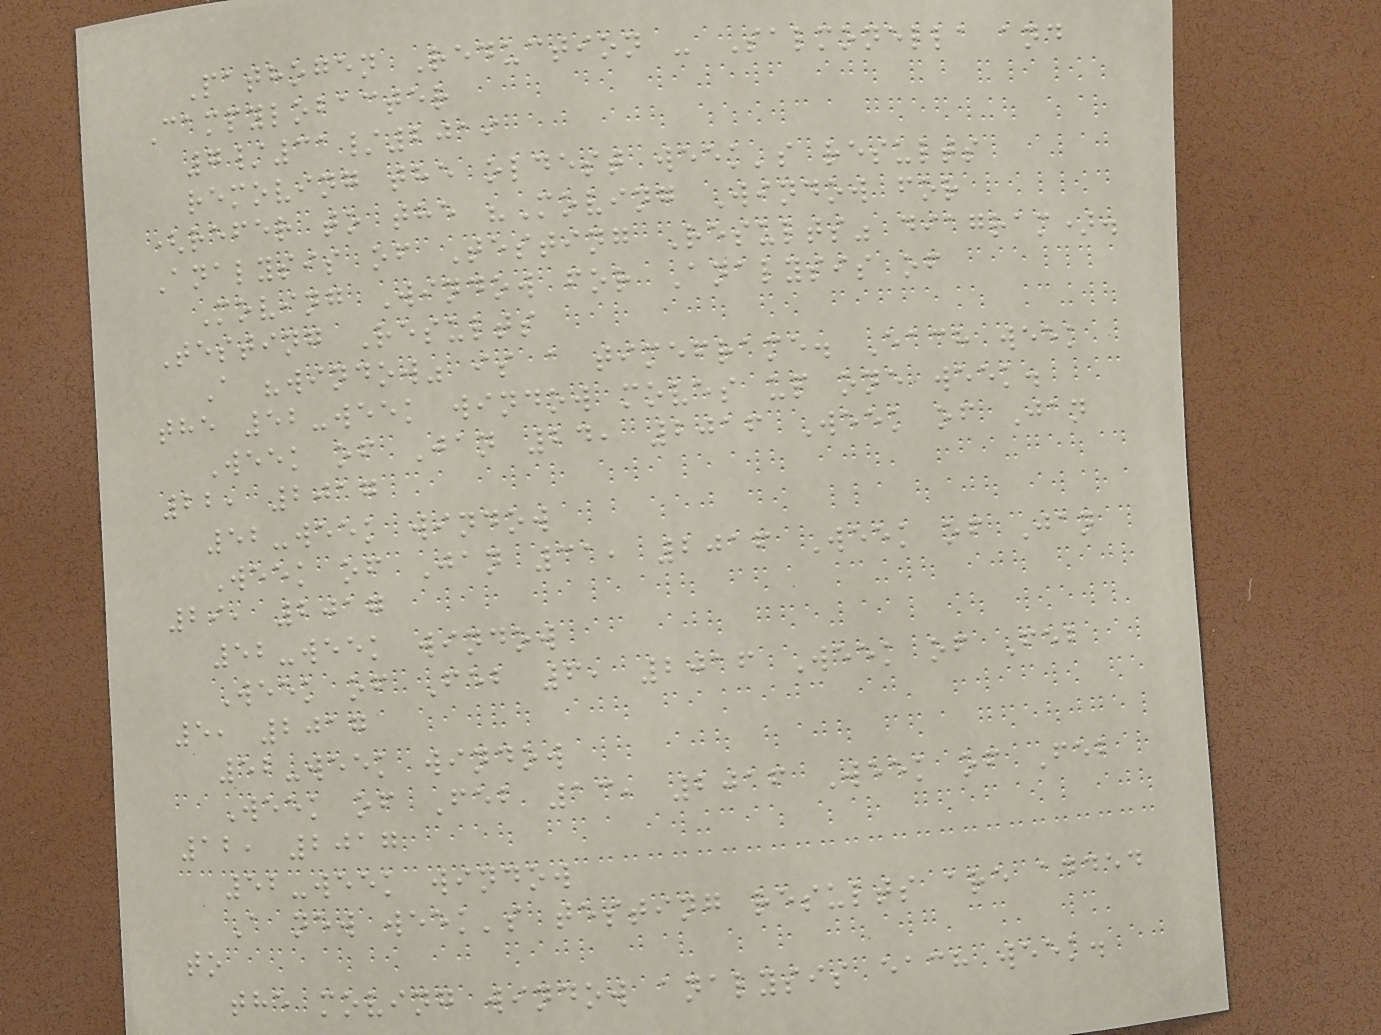Pathogen Reduction - Salmonella and
Campylobacter
7/31/2019
removing the oldest week's results
(refer to the "Moving Window for
Analysis of Testing Results" diagram).
Moving Window for Analysis of
Testing Results
A "window" is a timeframe. Each week
the 52-week window moves up one week.
Week of Jan 24, 2016 Week of Jan
22, 2017
52-week window
Week of Jan 31, 2016 Week of Jan
29, 2017
52-week window
Week of Feb 6, 2016 Week of Feb
5, 2017
52-week window
Week of Feb 13, 2016 Week of Feb
12, 2017
52-week window
A new week's testing results are added
to
the moving window analysis each week.
